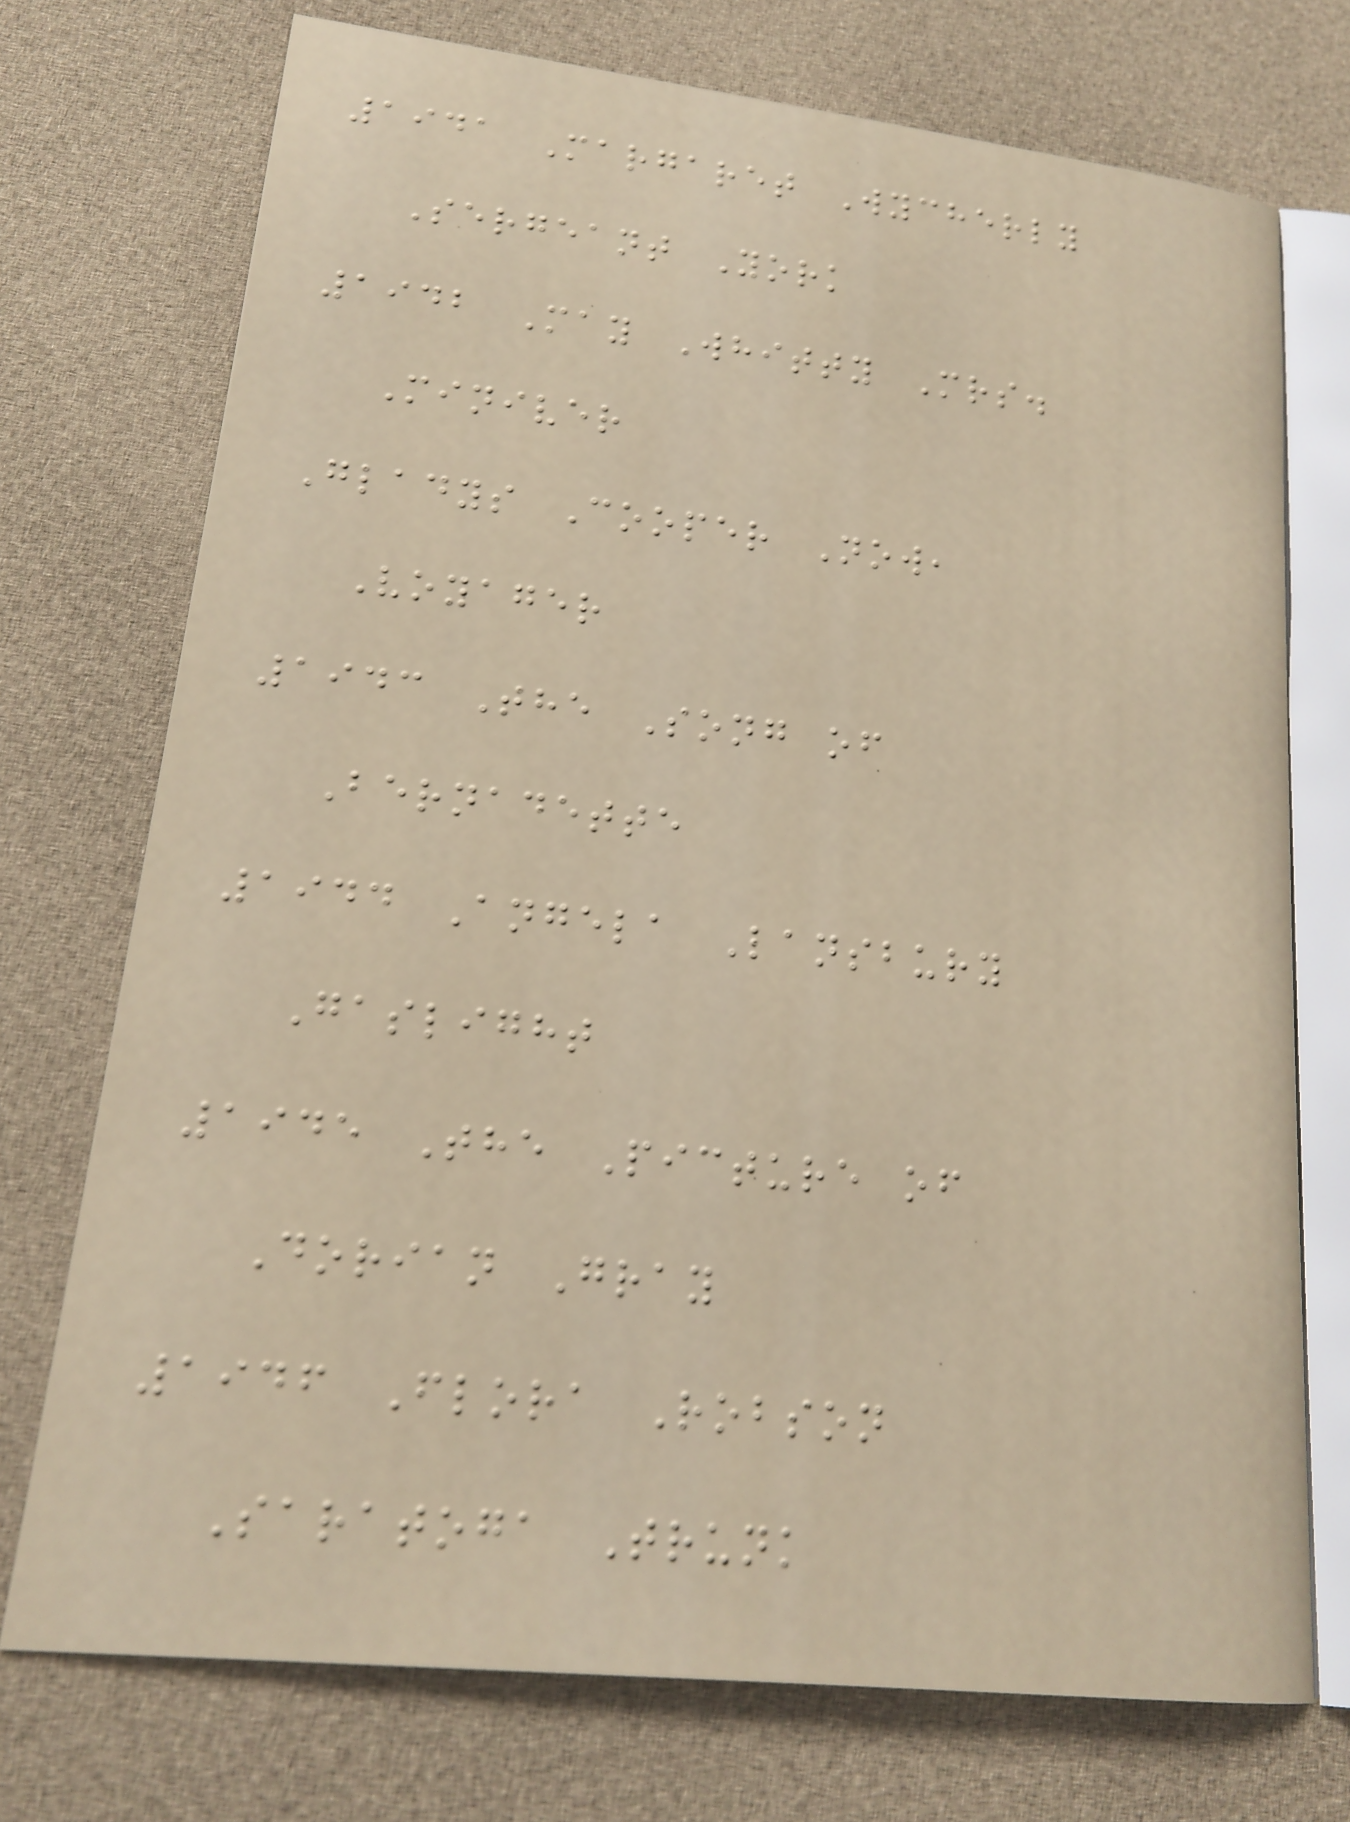1941 Margaret Wycherly
Sergeant York
1942 May Whitty Mrs.
Miniver
Gladys Cooper Now,
Voyager
1943 The Song of
Bernadette
1944 Angela Lansbury
Gaslight
1945 The Picture of
Dorian Gray
1946 Flora Robson
Saratoga Trunk
